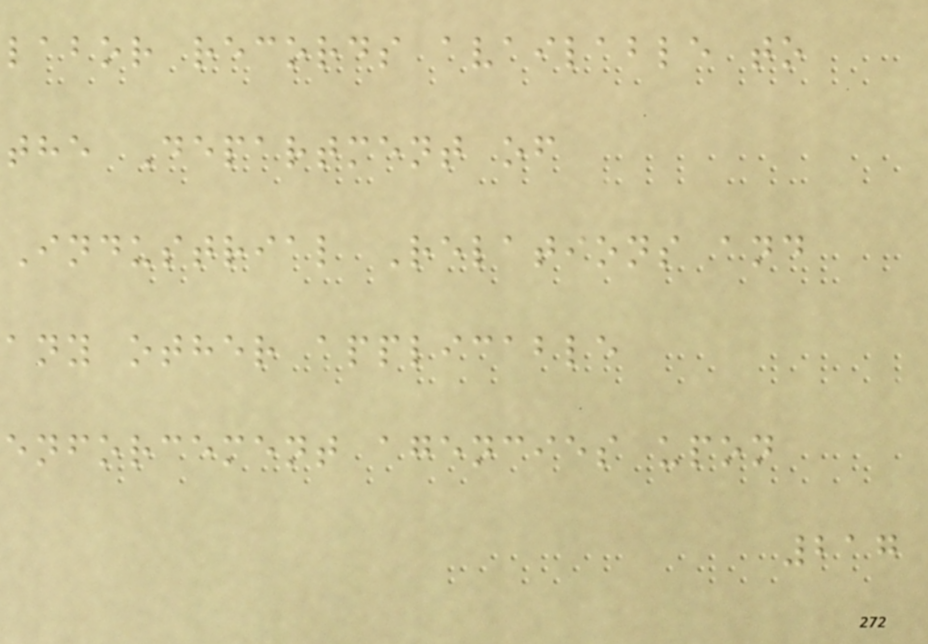labor records available to
the Department of
Industrial Relations and
any other applicable
enforcement agencies upon
217
